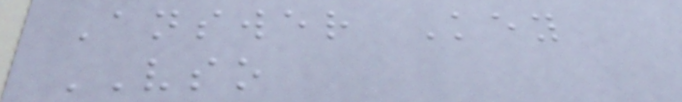Answer Key
VSO
